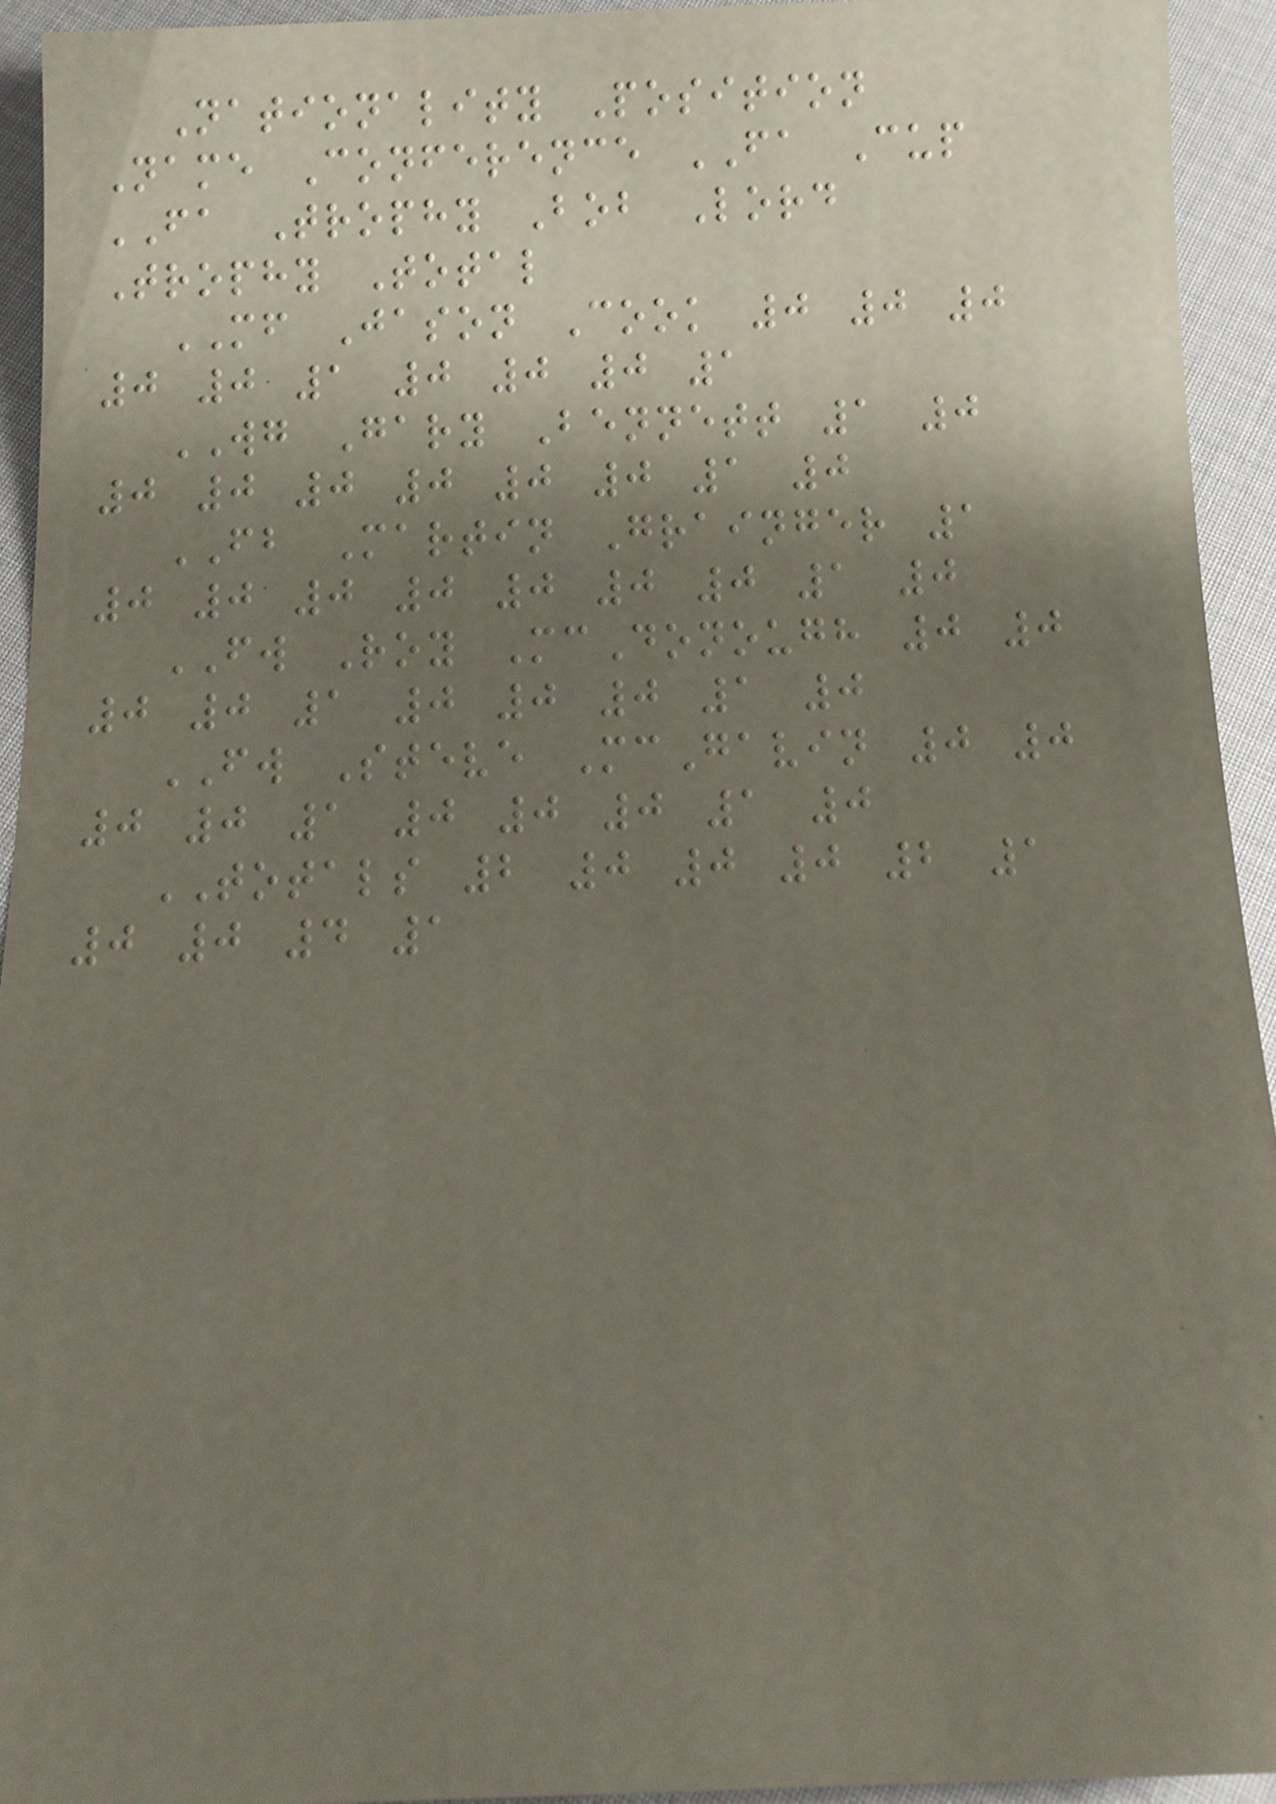Nationality Position
Name Conference FA Cup
FA Trophy Bob Lord
Trophy Total
MF Jason Cook 0 0 0
0 0 1 0 0 0 1
WG Gary Bennett 1 0
0 0 0 0 0 0 1 0
FB Martin Grainger 1
0 0 0 0 0 0 0 1 0
FW Roy McDonough 0 0
0 0 1 0 0 0 1 0
FW Steve McGavin 0 0
0 0 1 0 0 0 1 0
TOTALS 2 0 0 0 2 1
0 0 4 1
